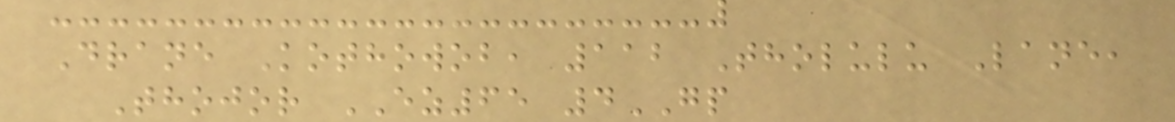Drane Kothowob, 112 Tholulu Lane,
Thojor EZ65 4GP
